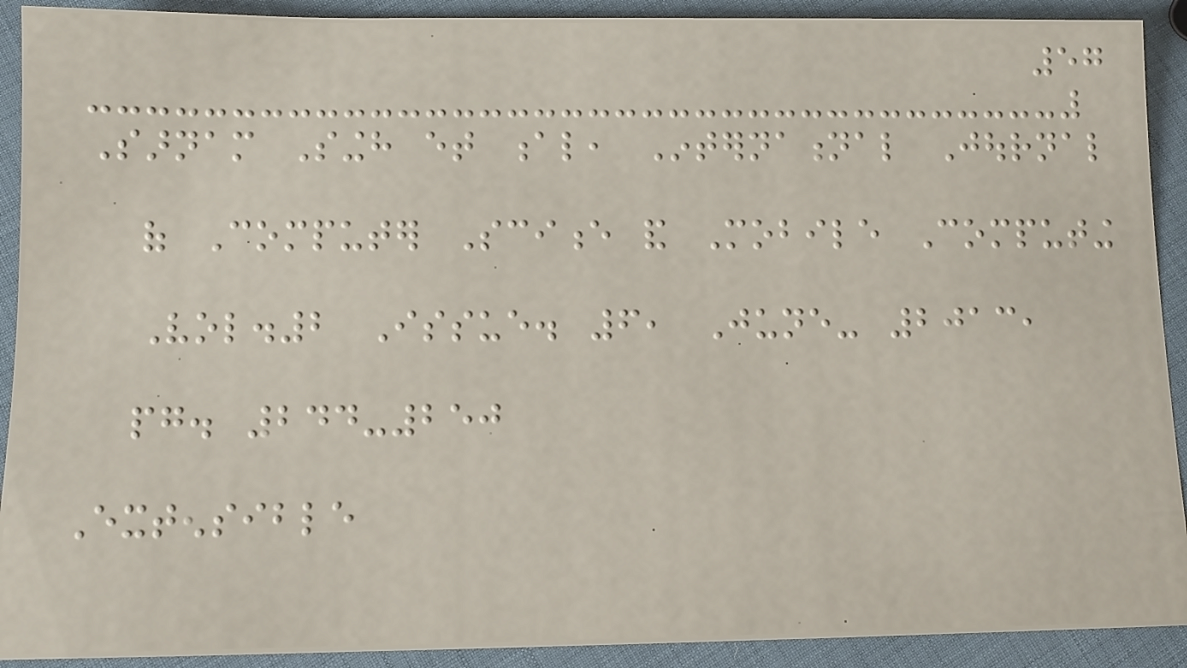57
Sarnam Singh et al, International Journal
of Computer Science and Mobile Computing
Vol.2 Issue. 6, June- 2013,
pg. 244-250
Extensible
